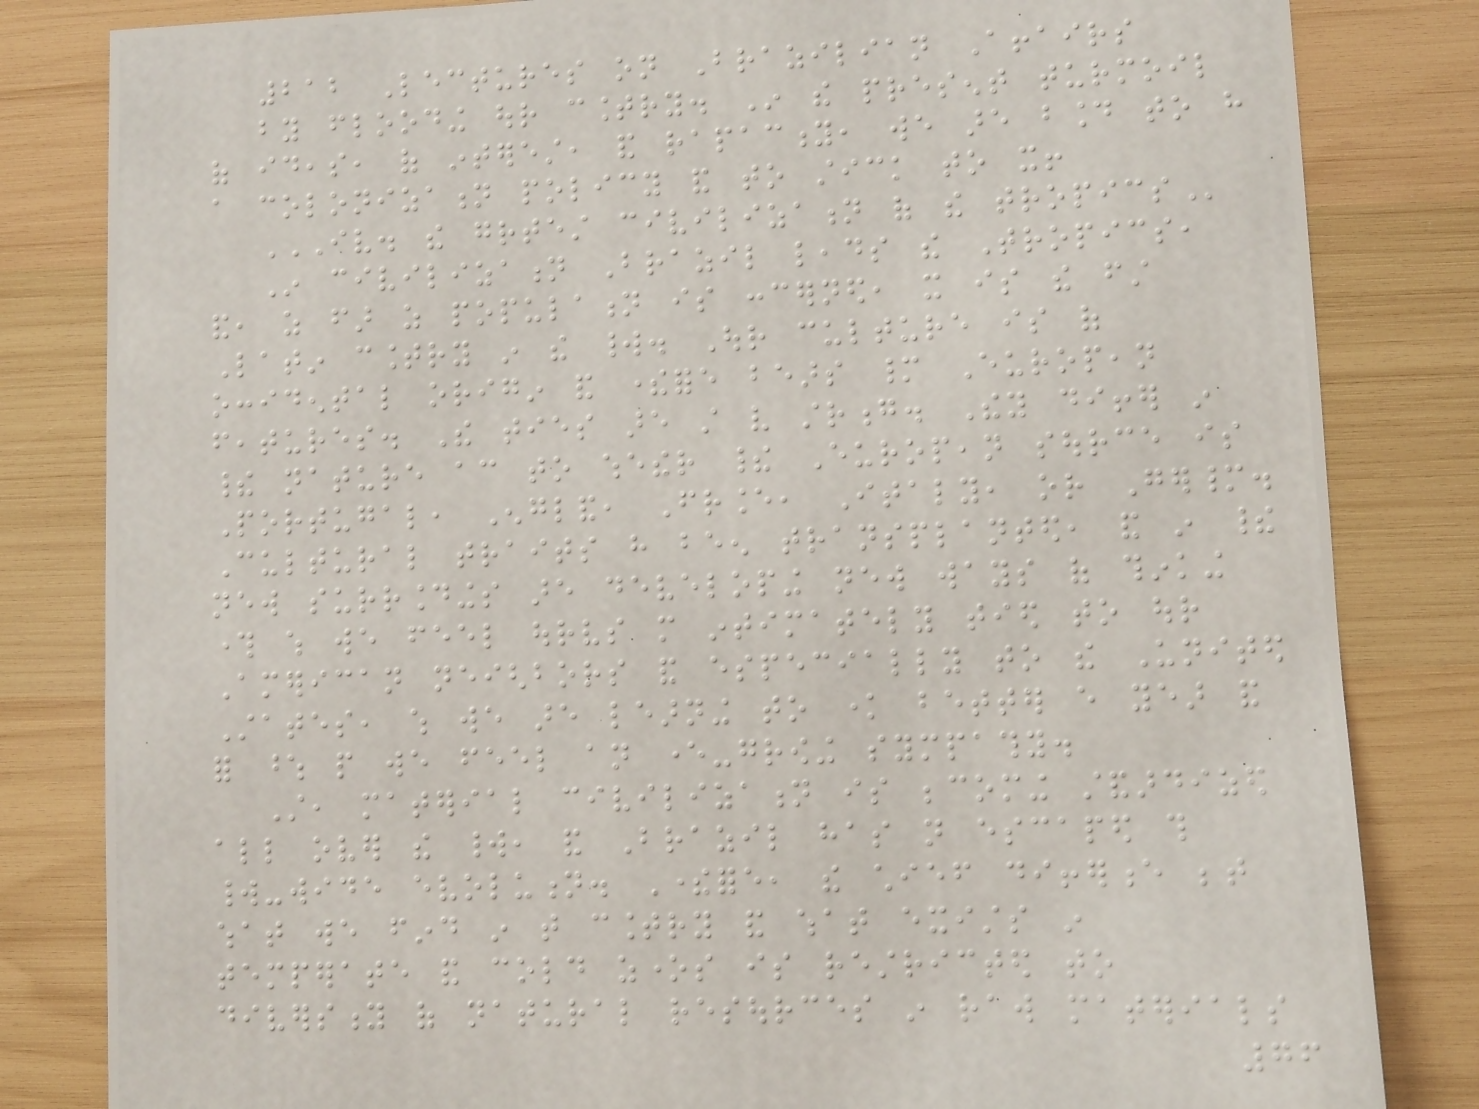212 Lectures on Brazilian Affairs
by flooding our country. In the present turmoil
of ideas, of interest, and rapacity, we are bound to have
a colonization policy and to stick to it!
IV. THE GREATEST CIVILIZATION OF THE TROPICS
In civilization Brazil leads the Tropics,
and, as far as population is concerned, it is the first
Latin country in the world. Our culture is of
occidental origin and therefore bears many European
features. The ties are still very strong. They differ in
their nature according to whether their European source is
Portugal, England, France, Italy, or Germany.
Cultural traits have been transplanted, and in their
new surroundings are developing new ways of thinking
through which we feel ourselves more intimately tied to our
American neighbors and especially to the United
States, which we are learning to know better every year and
for whose people we feel an ever-growing sympathy.
Still, material civilization is becoming standardized
all over the world, and Brazil has not escaped this
world-wide evolution. Therefore, the chief difference between
what we find in that country and what exists in
temperate and cold zones is restricted to
diversity of natural resources in raw materials
76
